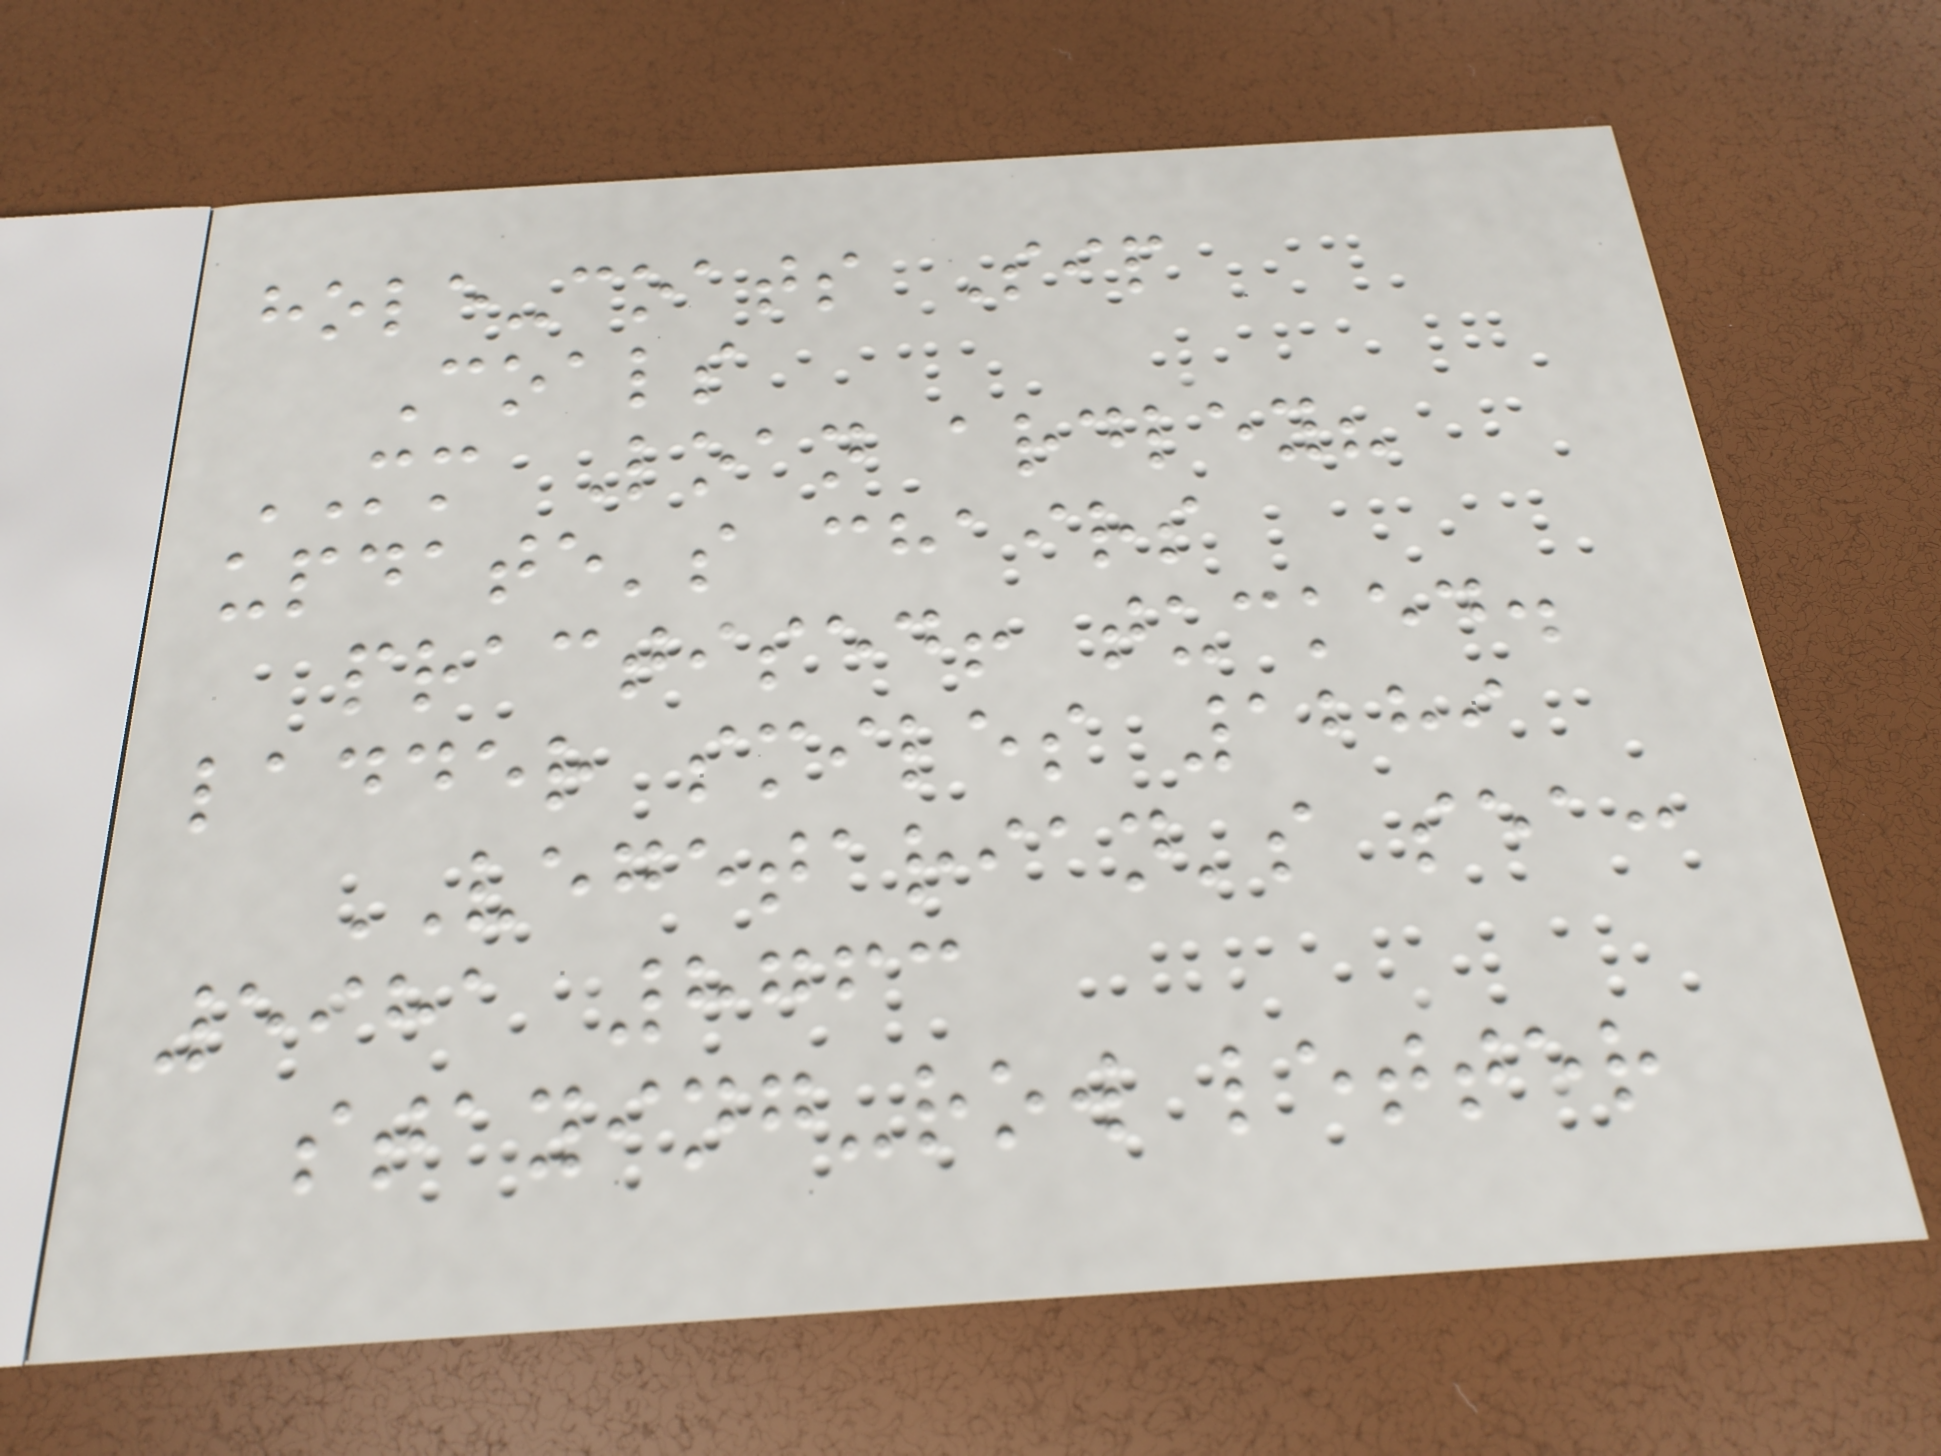hole-coats Sip
Coals
MM Loan ardley?
update's chairs
practised! tucked.
ladder smiles 1289
VEGETARIAN's sea:
5981 8763
staying-row letter
